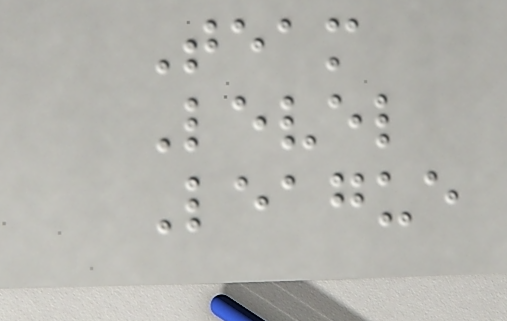Team
Level
League
